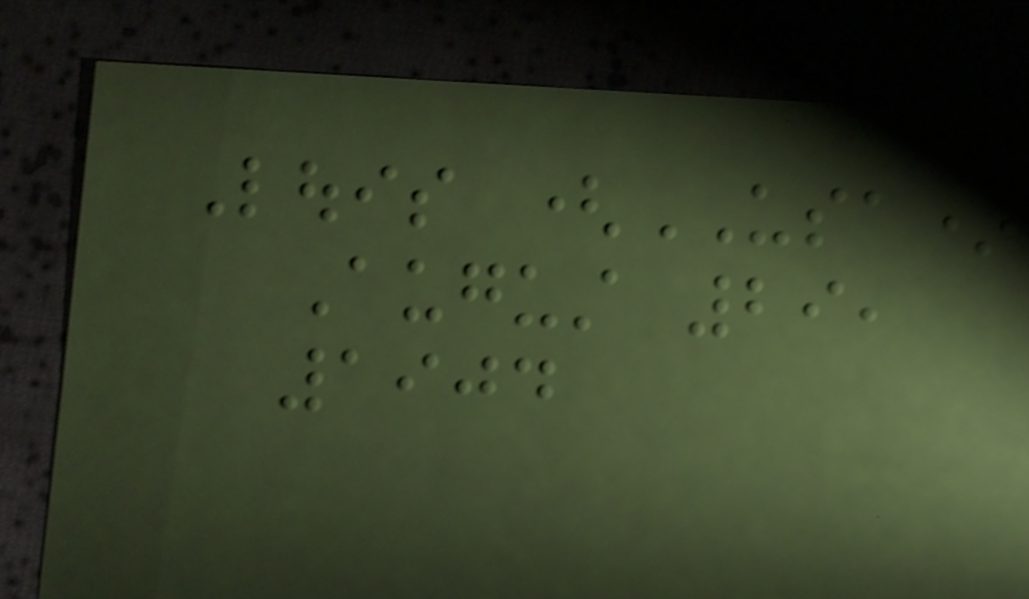Louis (USA)
August 29,
1904
